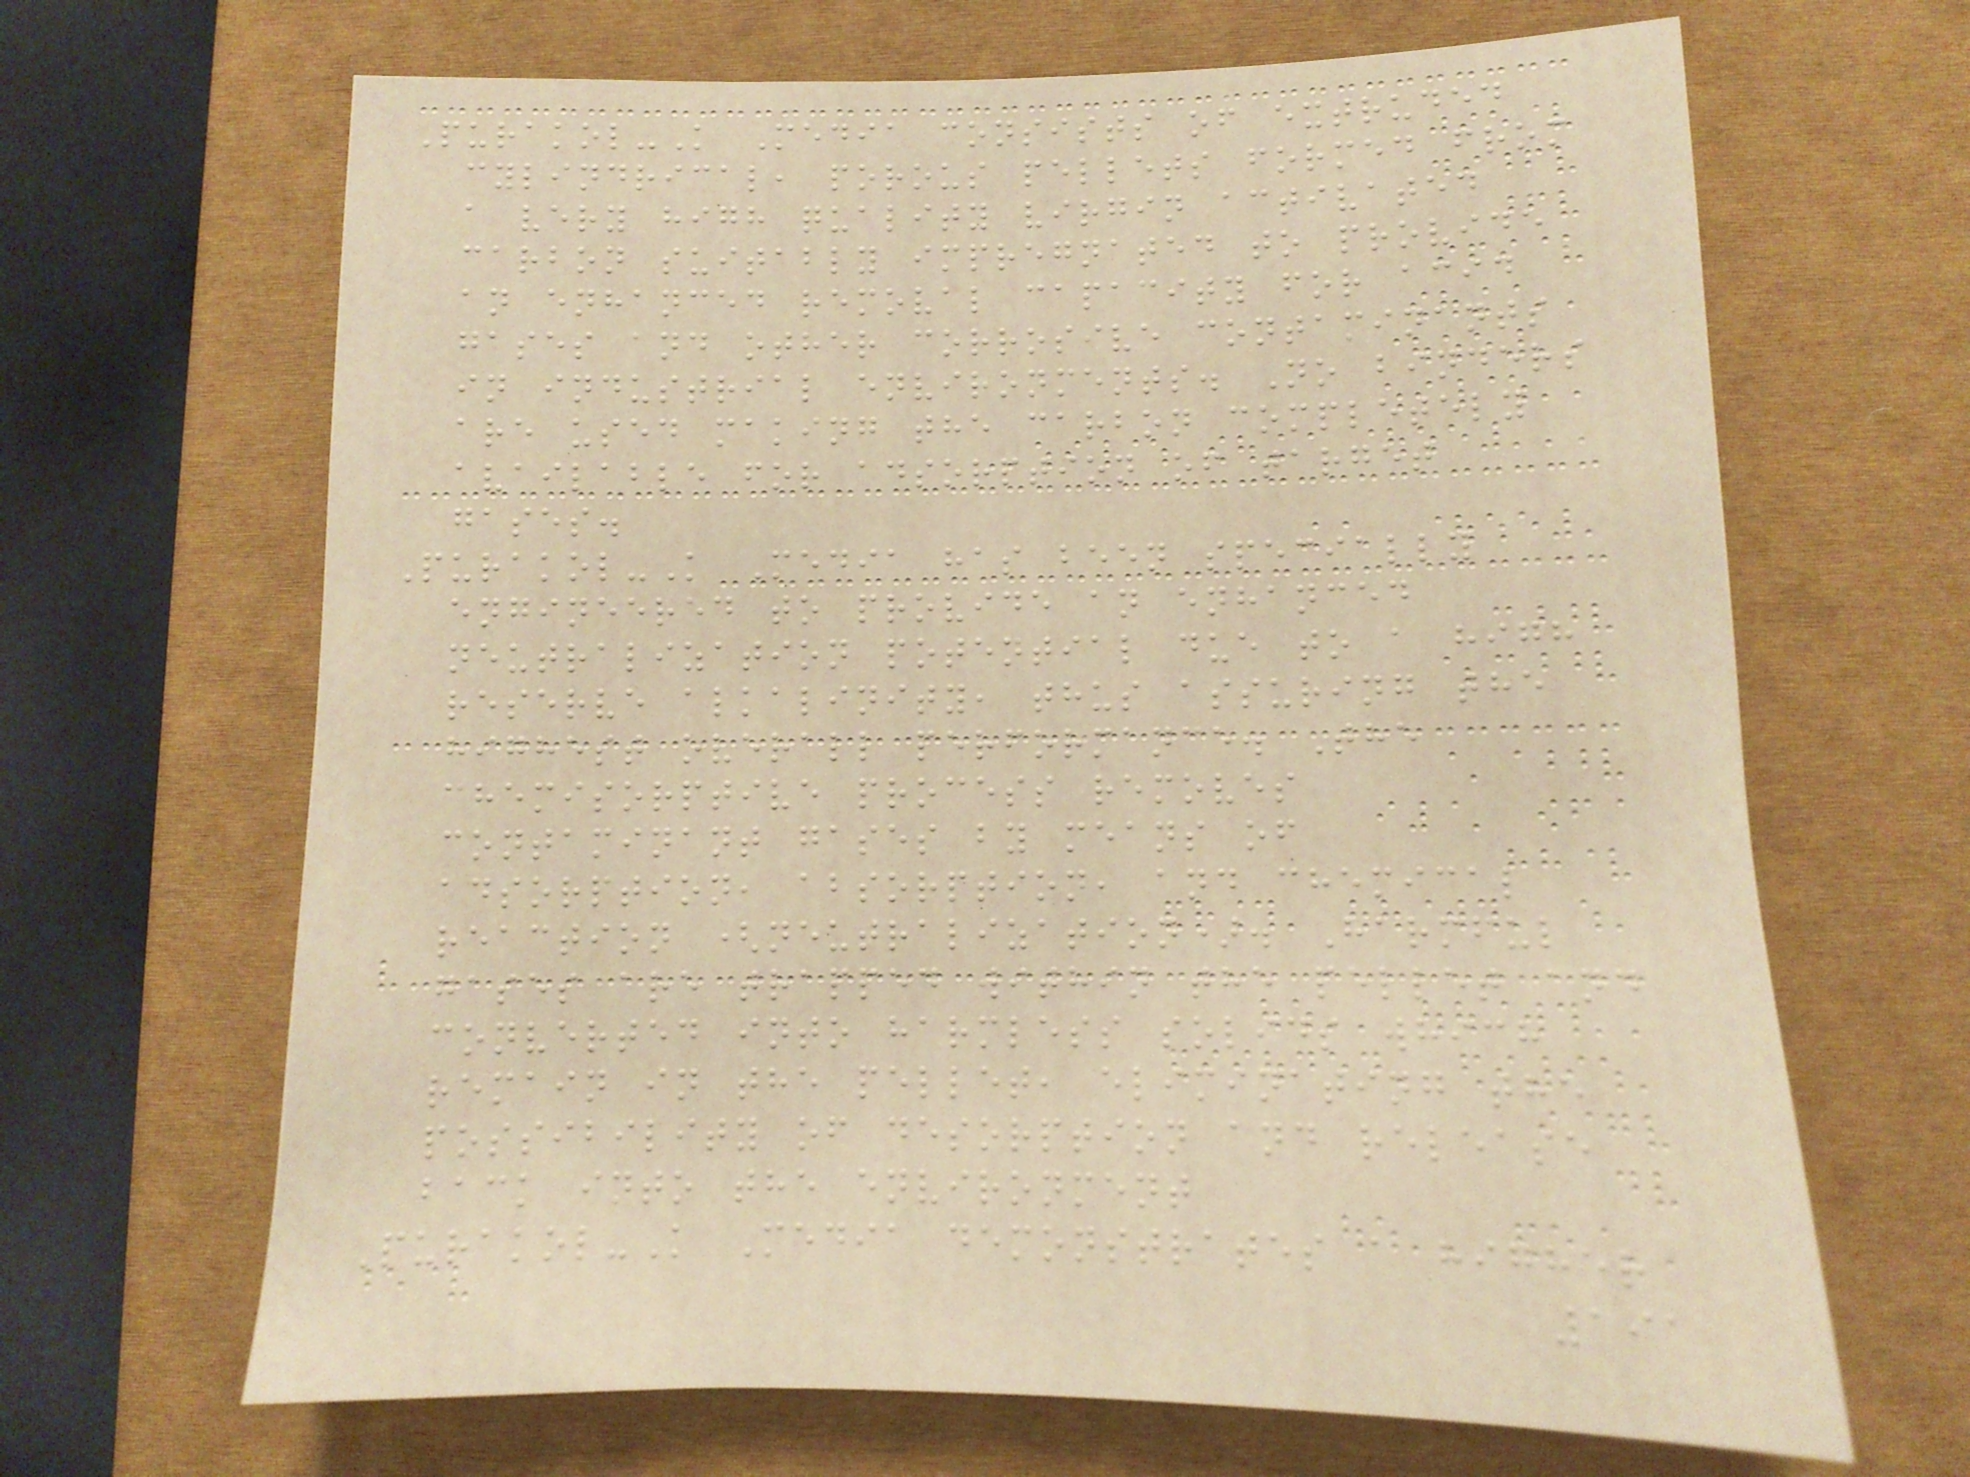Purakol-K Media consists of extruded
cylindrical, porous pellets formed from
a very high quality virgin activated
carbon suitably impregnated to provide
an enhanced removal capacity for acid
gases and other corrosive contaminants
in industrial environments. No binders
are used making the carbon completely
available for adsorption of target
gases.
Purakol-K Media has been specially
engineered to provide an enhanced
neutralization potential due to a high
reserve alkalinity, thus assuring the
highest overall performance. The
chemisorptive process removes
contaminant gases by means of
adsorption, absorption, and chemical
reaction (neutralization). Harmful
gases are trapped within the pellet and
converted into harmless solids which
remain in the pellet, eliminating the
possibility of desorption and release
back into the environment
Purakol-K Media demonstrates a higher
191
